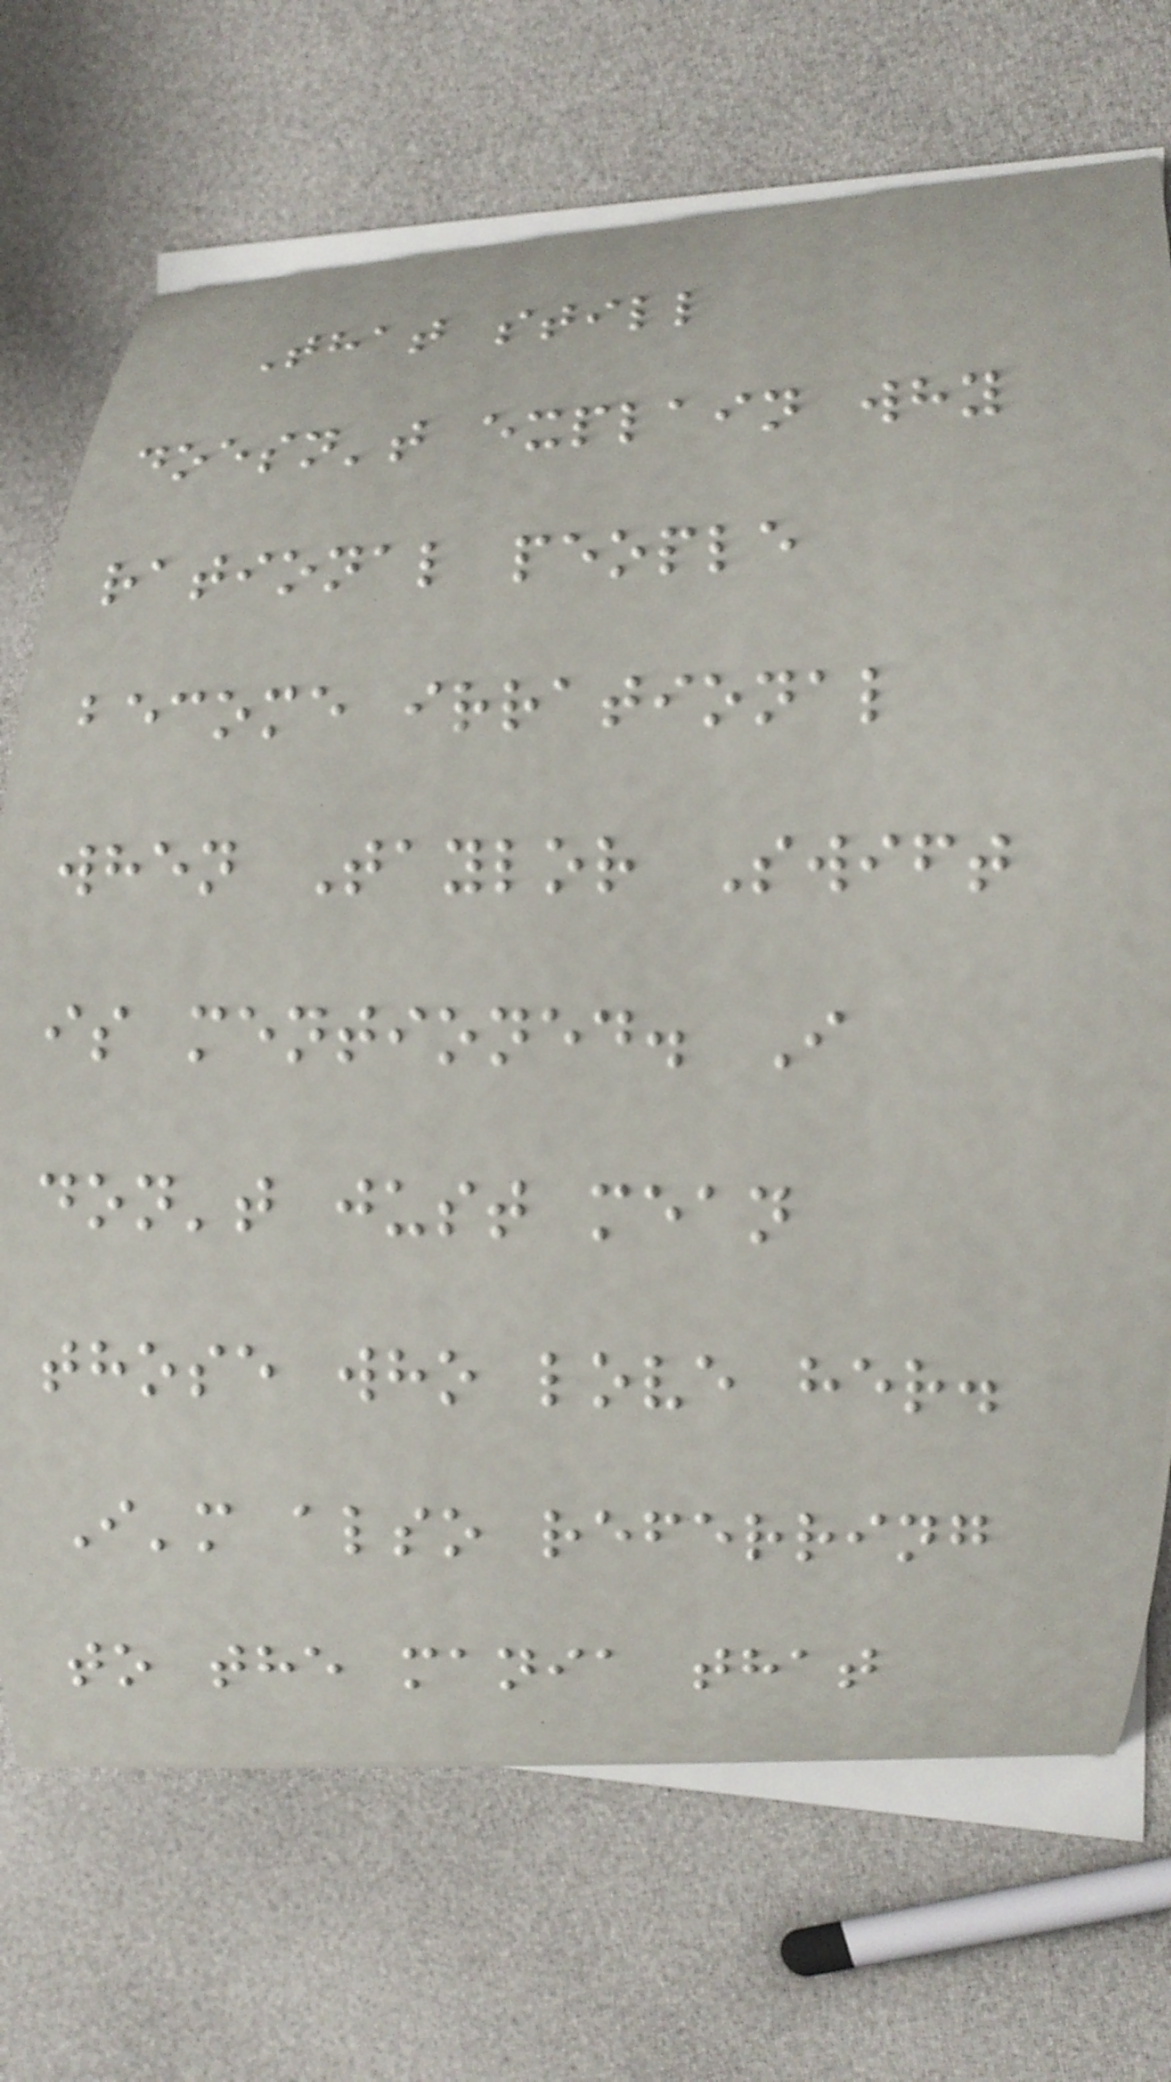That still
doesn't explain why
rational people
become irrational
when Taylor Swift
is mentioned. I
don't just mean
those who love her.
I'm also referring
to the mania that
